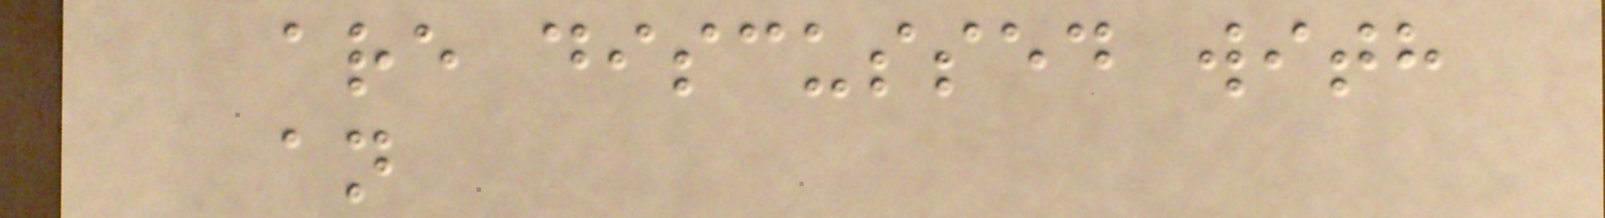are discussed with
an
